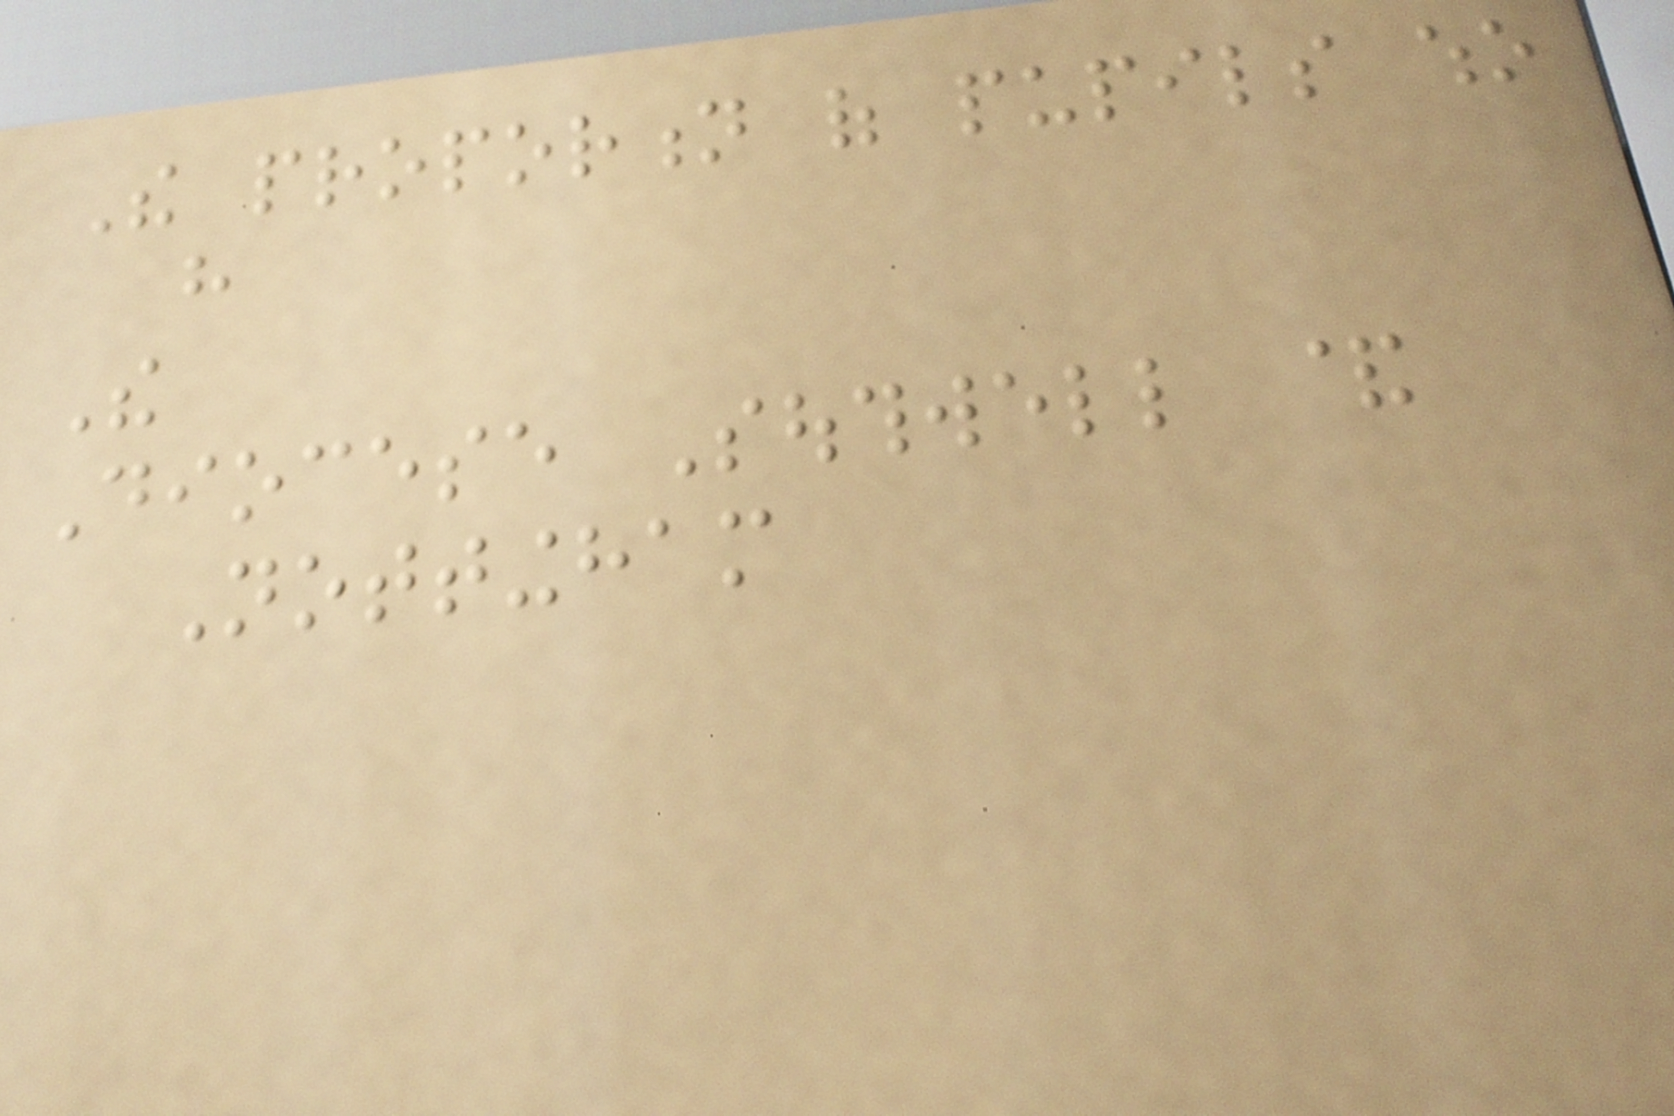The proportion of pupils who
have
The
Diocese Southwell &
Nottingham
